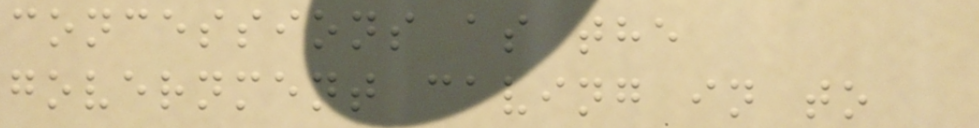concessions as the
government caving in to
